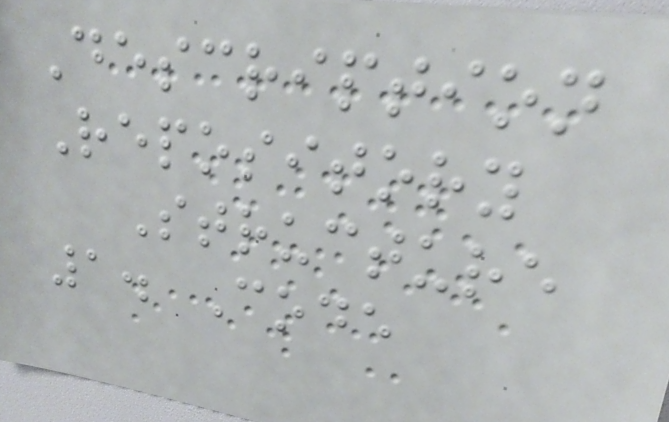Description
Repository
Structure
1. Code
